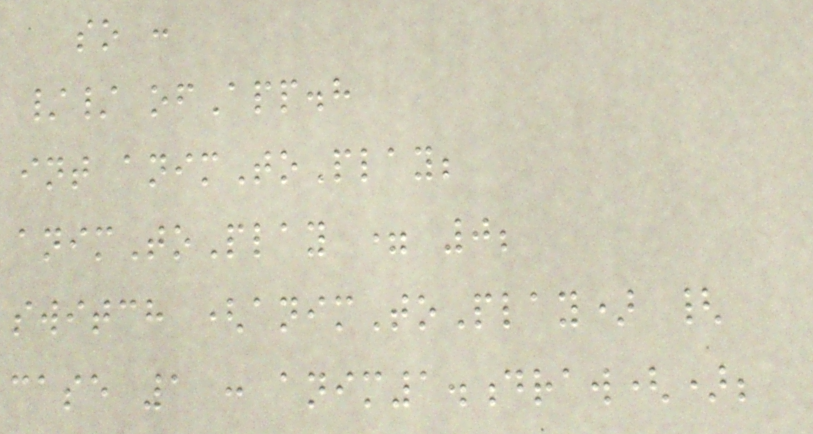so :
// ofApp.h
int animToPlay;
animToPlay = 0;
switch (animToPlay) {
case 1 : anim1.draw();
